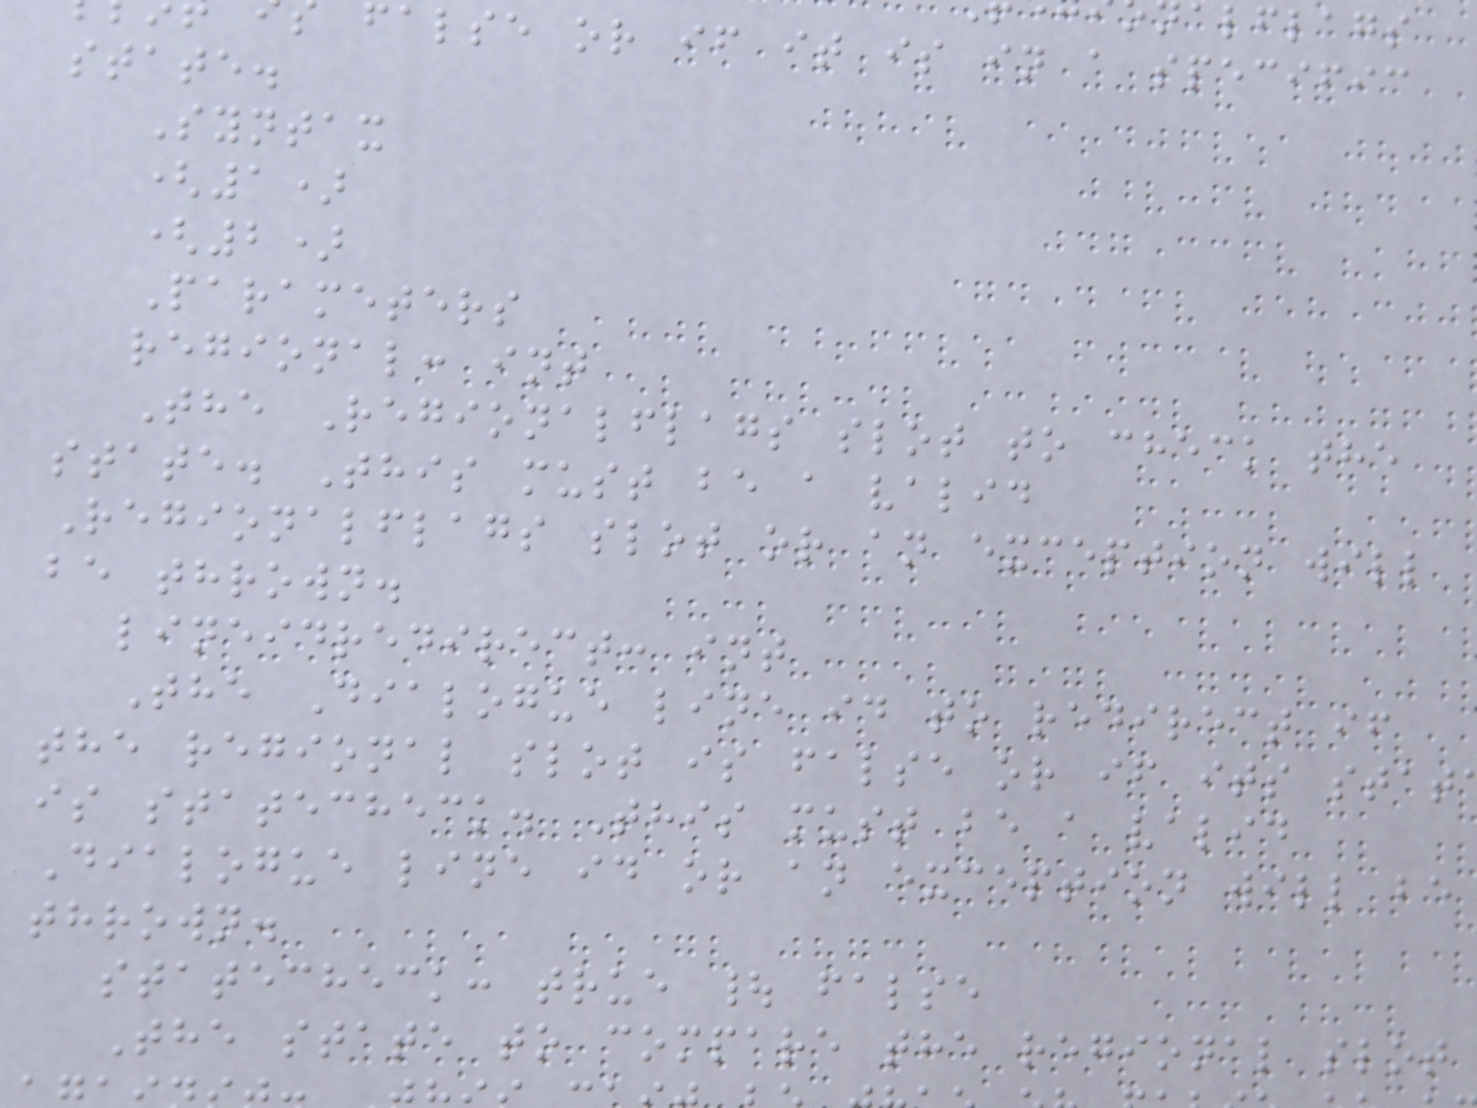false or if it is in a specific
state.
Syntax
(1)
(2)
Parameters
regional: int
The Regionalflags slot to check the
state. This must be a valid
Regionalflags slot or an exception will
be thrown.
lineidredirect: int
The Dialogue line id to redirect if
the regional slot is false or if its stat
is statecheck. This must be a valid
Dialogue line id or an exception will be
thrown.
statecheck: true | false
The state to compare the regional slot
